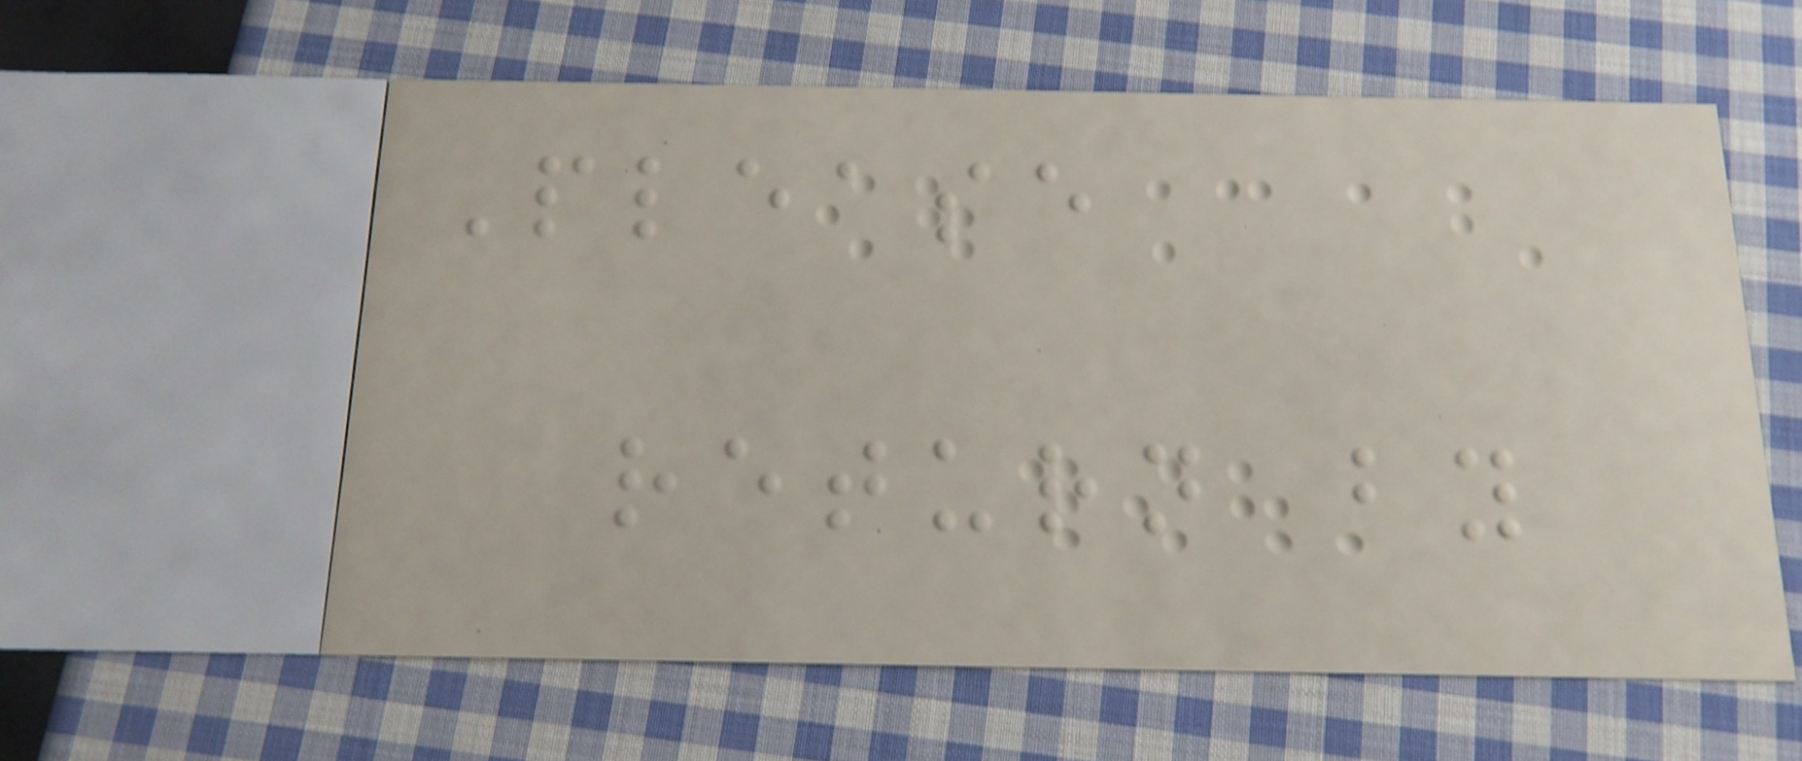Please
return by
